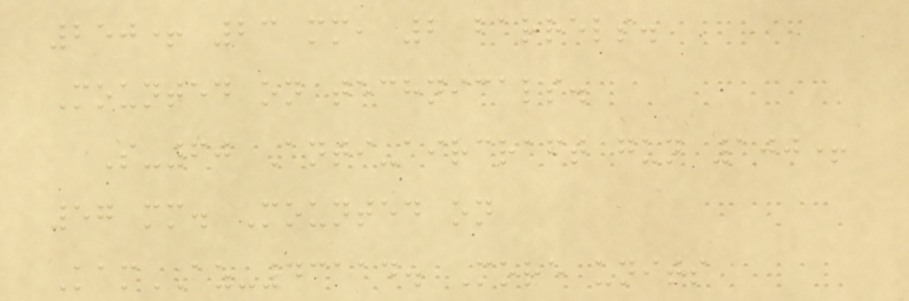250+ 23 mm, 2 barrels.
Mounted on technicals.
S-60 Anti-aircraft gun 100+
57 mm. Mounted on
KamAZ-43114. More units
